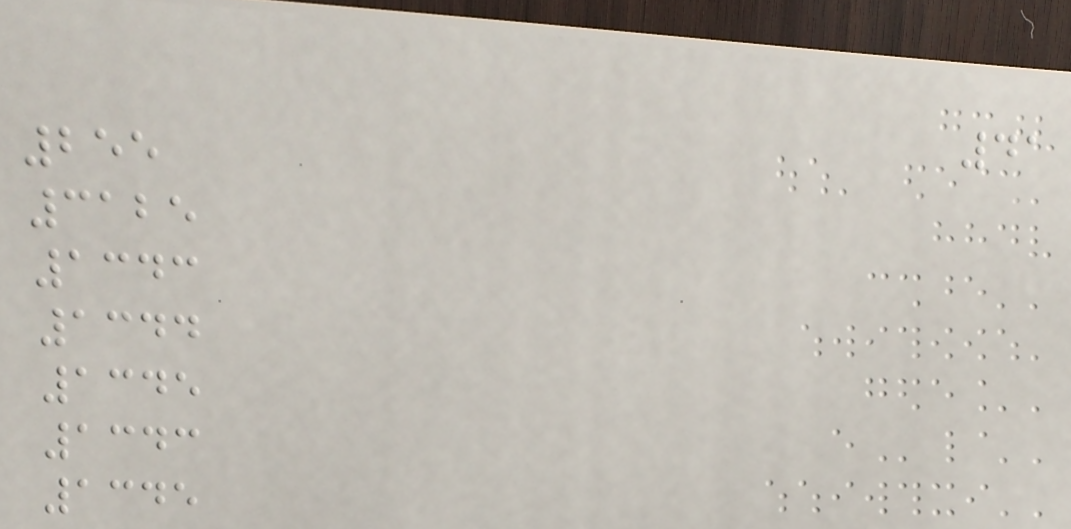41
255
3125
1343
1344
1345
1343
1345
